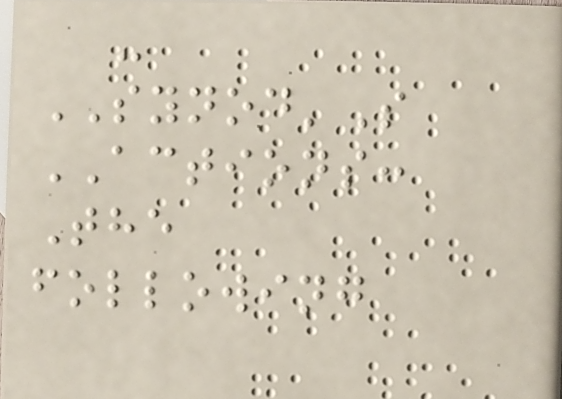-
SYNOD'S
ACTIONS:
The
following
